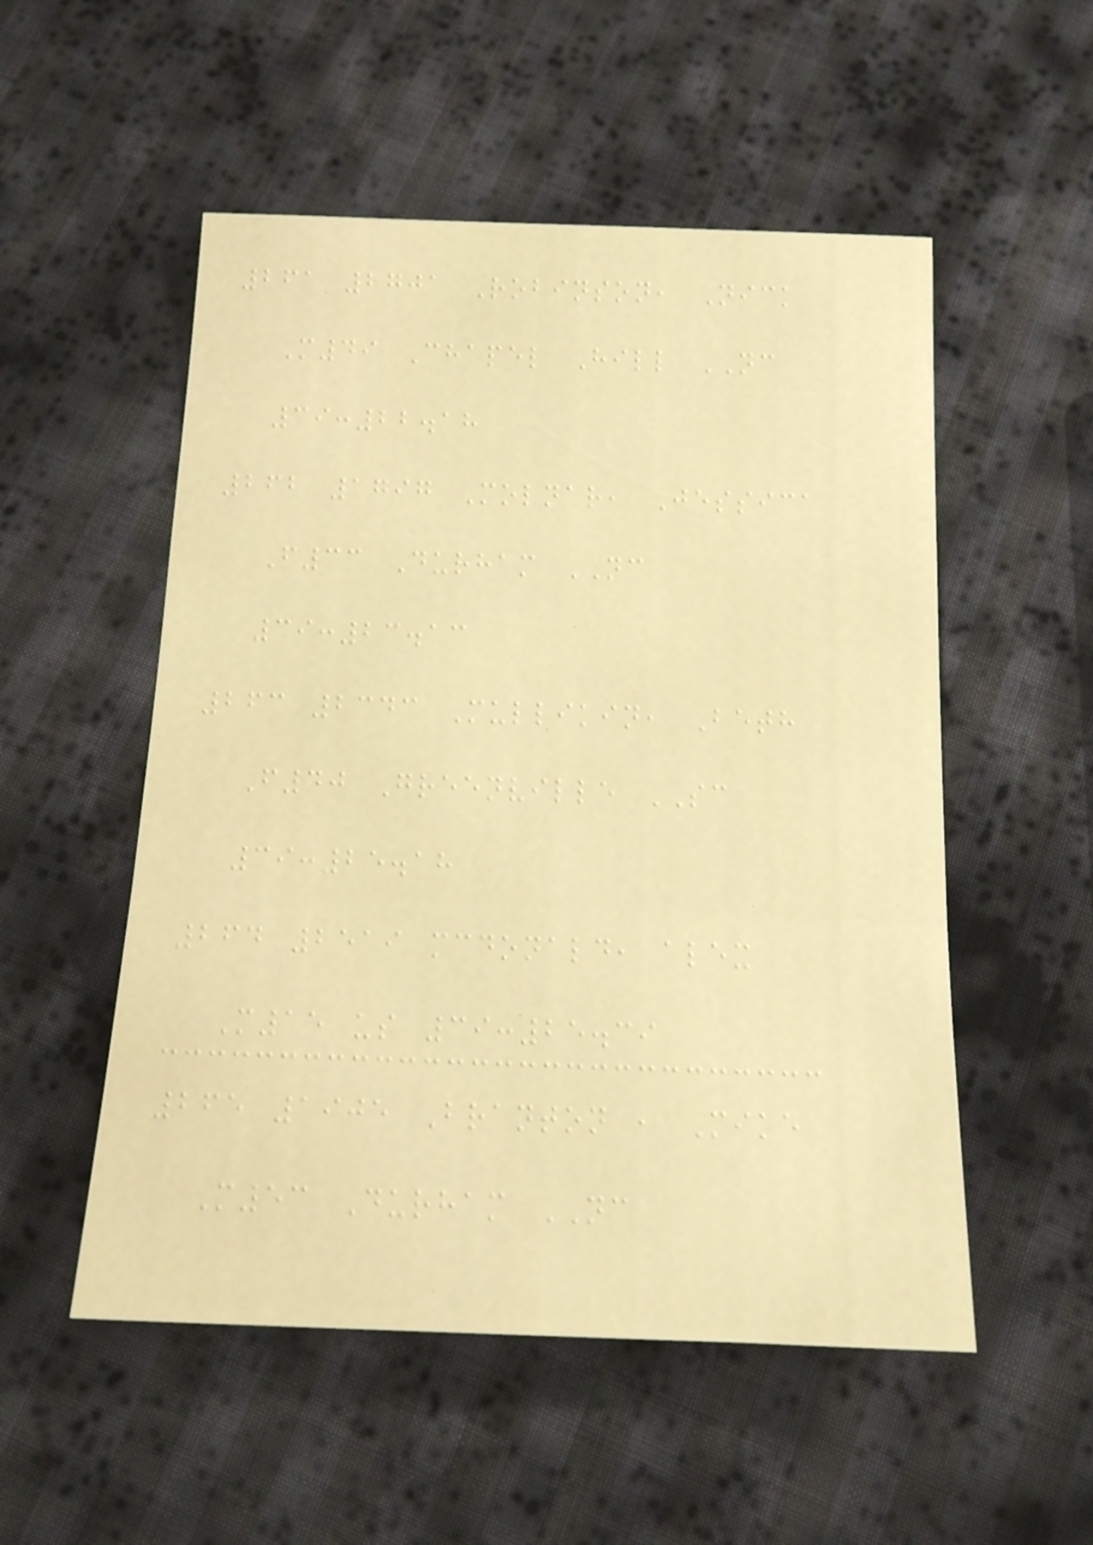261 2701 Robinson, Nick
M49 Chapel Hill NC
39:22.18
262 1797 Molnar, Jessica
F33 Durham NC
39:23.13
263 2343 Mullikin, Beth
F40 Greenville SC
39:25.18
264 2519 mcdonald, alex
M15 us 39:25.39
265 1905 Branton , Mike
M53 Durham NC
